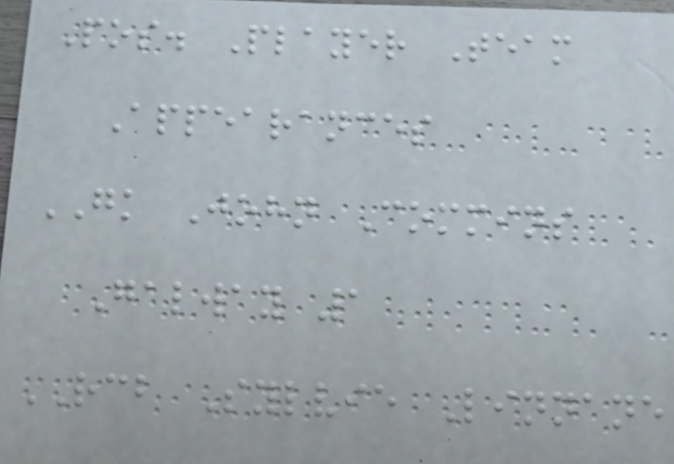Pos. Player Team
Appearances
GK John Commins
Galway 1
RCB Sylvie Linnane
